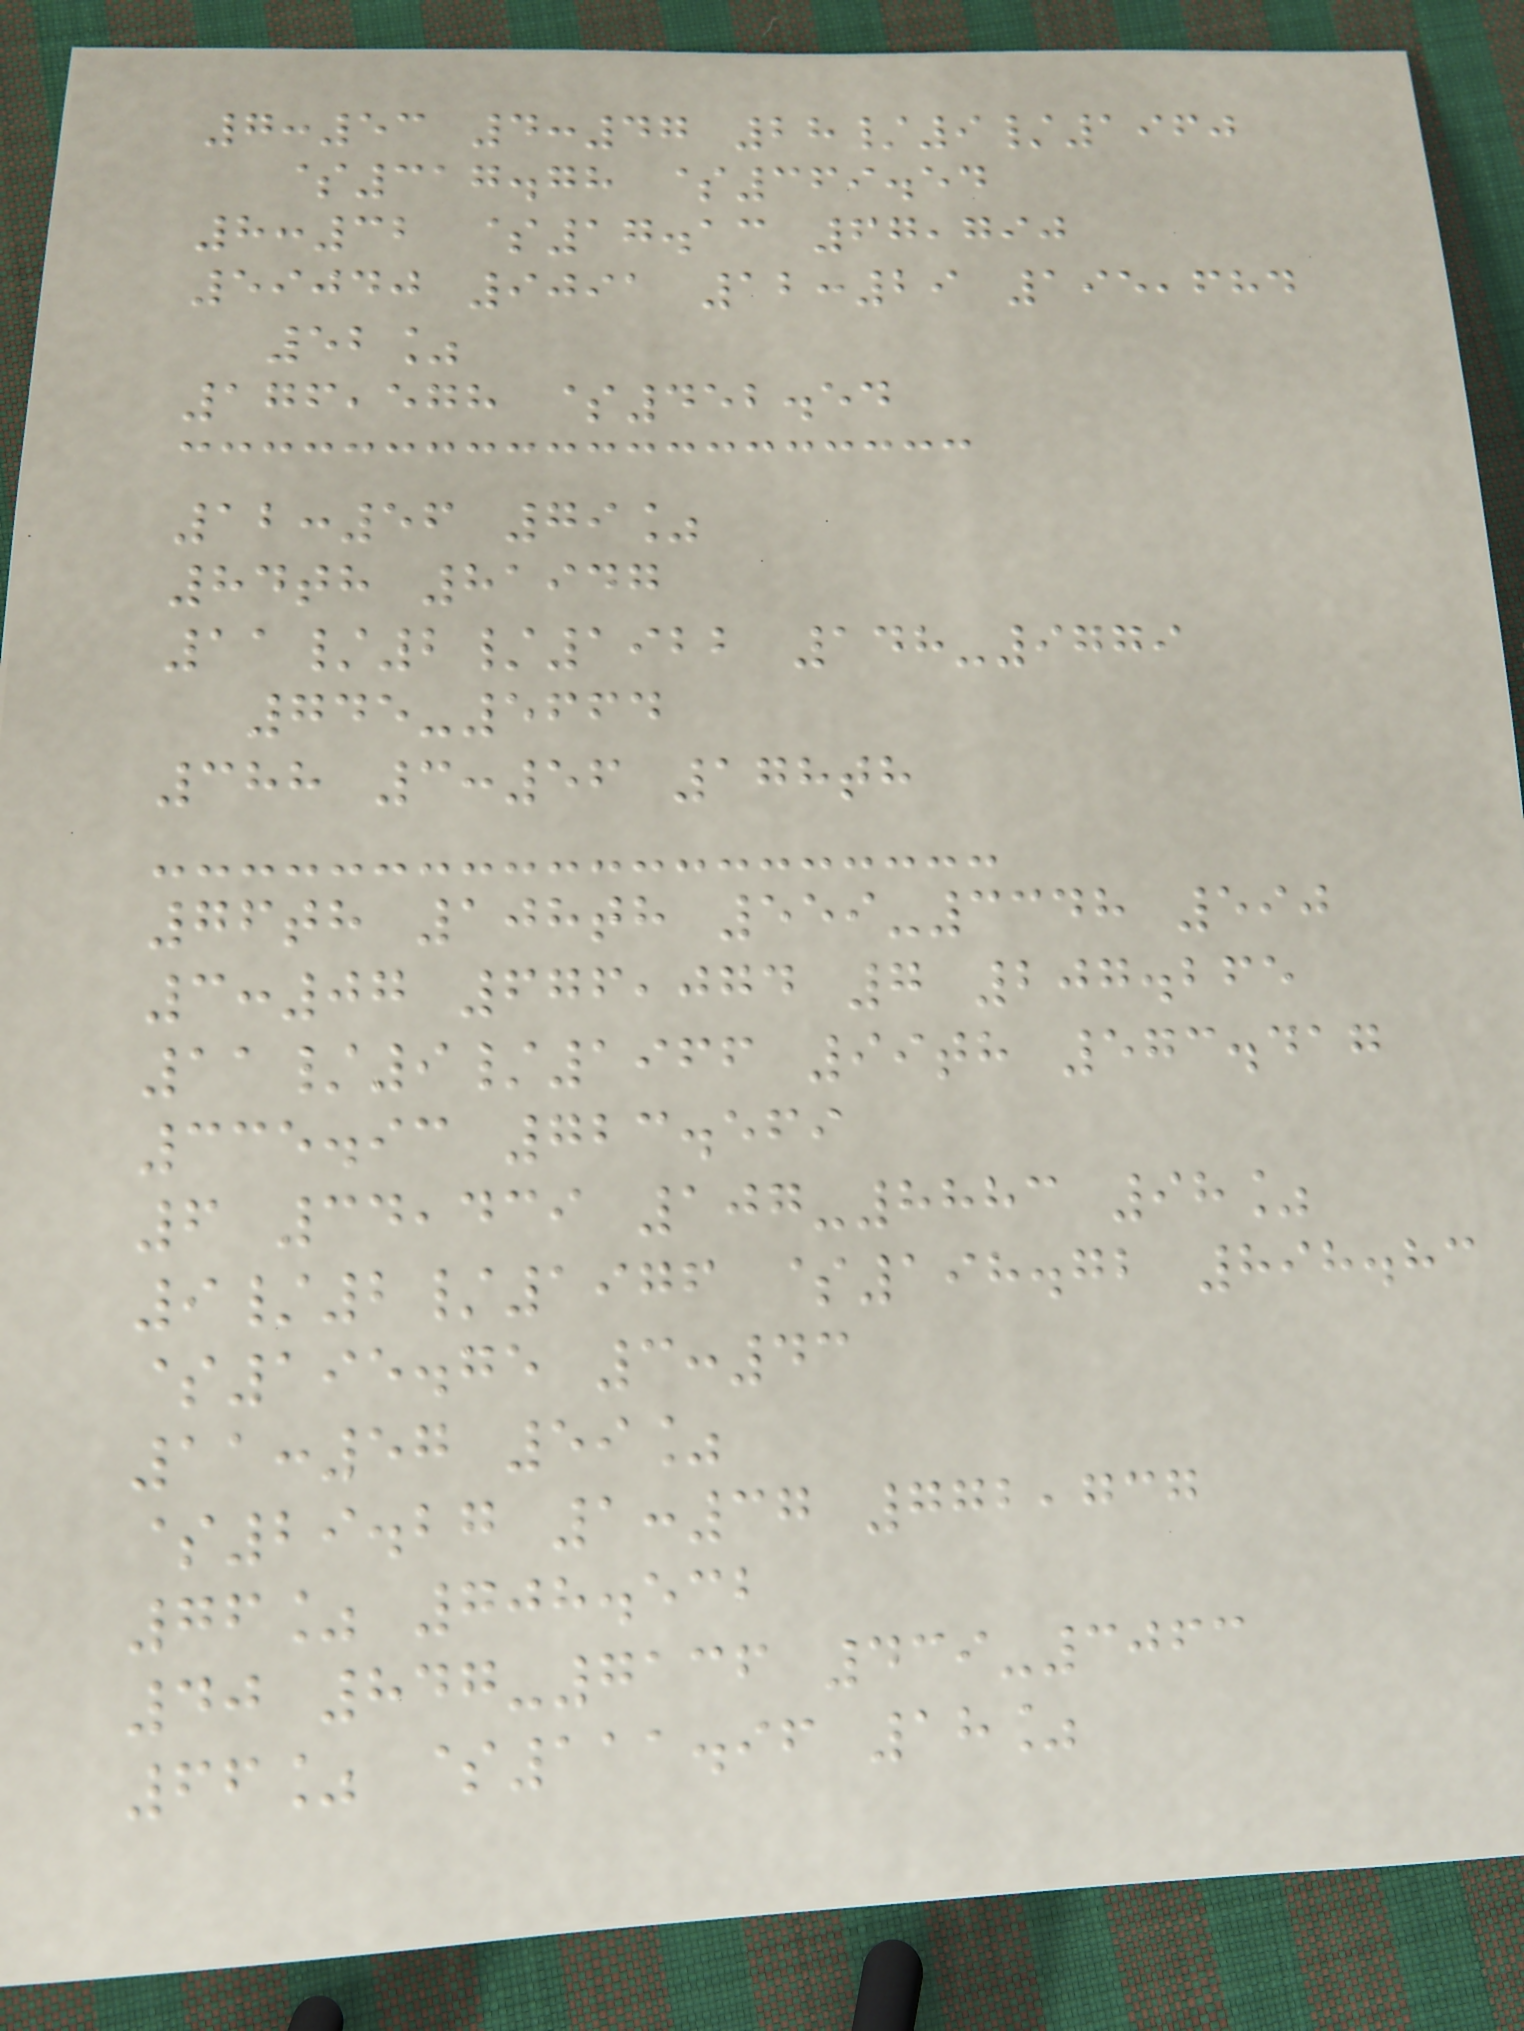7:53 4:47 28/9/1960
$317.78 $369.54
8:32 $17.13 67,790
59040 9091 12:29 195,684
52%
176,578 $452.54
12:56 79%
84th 81947
11/2/1922 148-9779
745-5664
388 3:56 178th
76th 108th 559-3348 590
3:07 676,074 7 207.265
11/9/1966 99th 573.417
335.93 723.569
6 34,439 107-8883 98%
9/2/1976 $198.72 898.83
$195.75 3:43
11:57 59%
$29.27 1:37 772,737
76% 708.532
40 847-7136 439-3063
66% $111.96 18%
